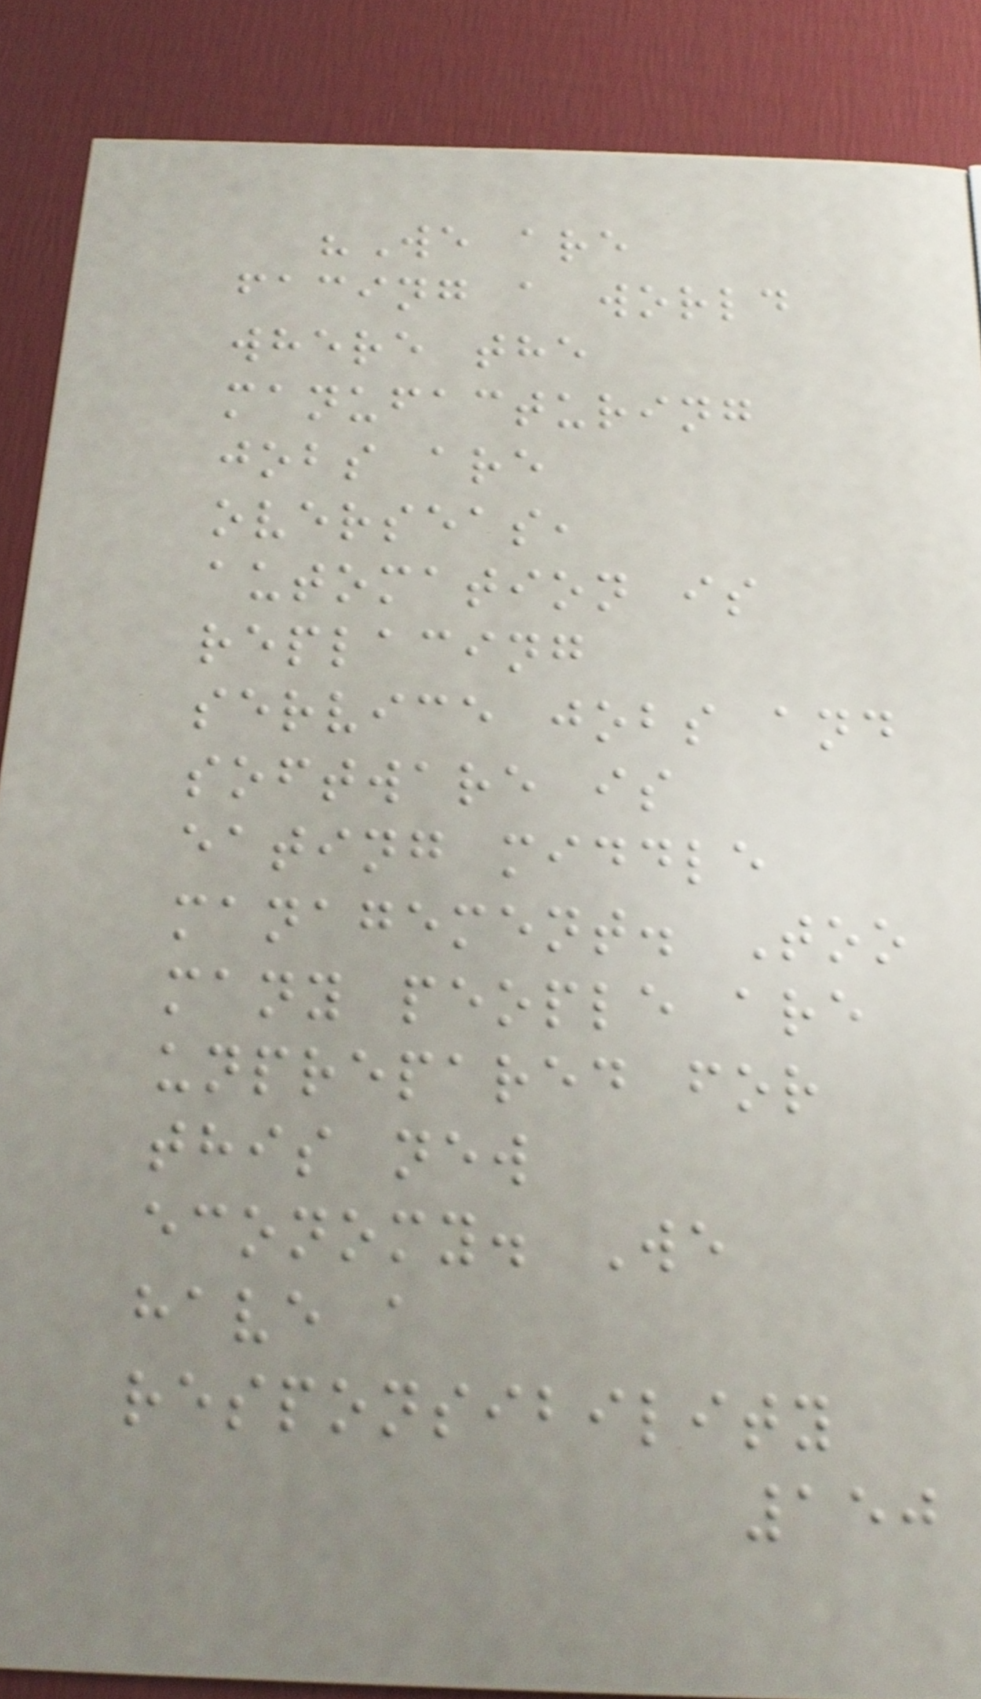"We are
facing a world
where the
manufacturing
jobs are
overseas,
automation is
replacing
service jobs and
software is
eating middle
management. Too
many people are
unprepared for
this new
economy. We
have a
responsibility
150
